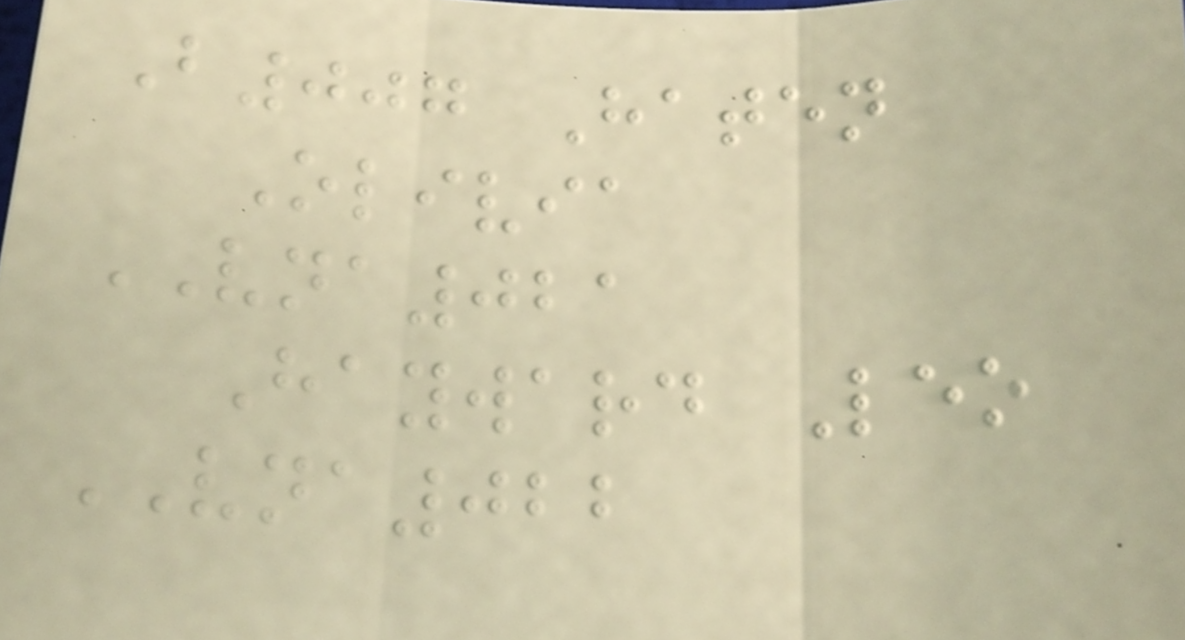B007 Haten
Olivia
VNA021
Hayward Leo
VNA022
